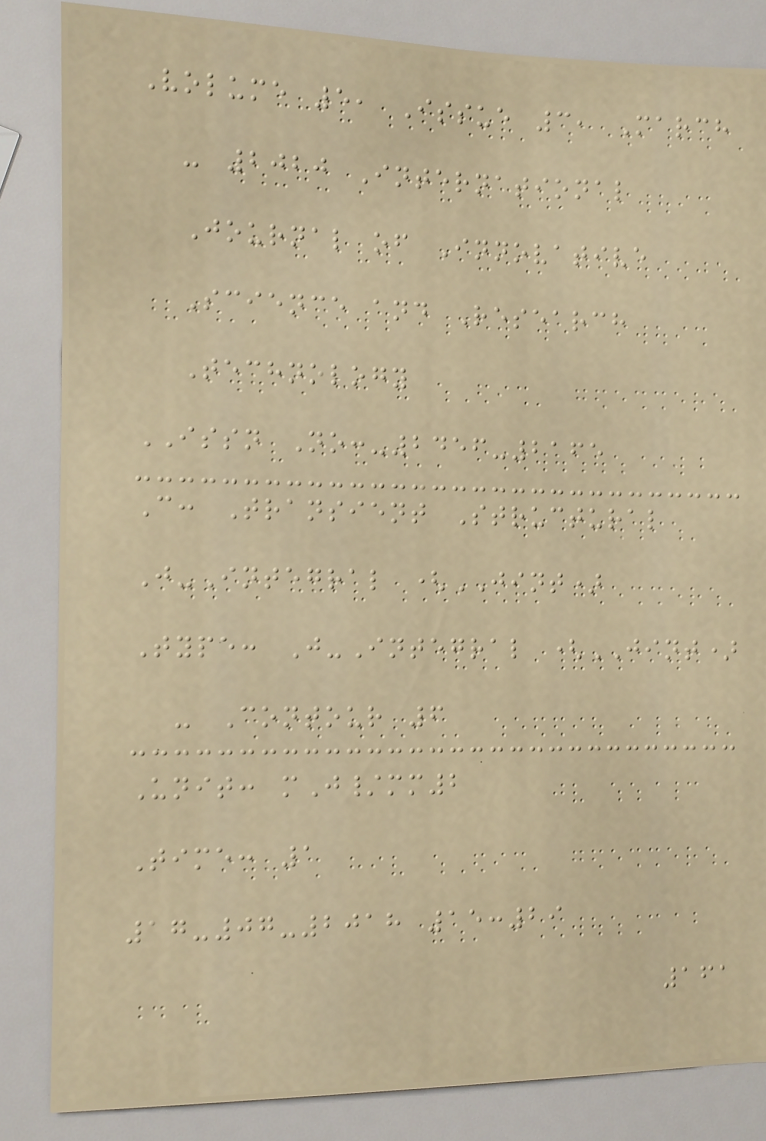Volume 5, Issue 3, March
- 2020 International
Journal of Innovative
Science and Research
Technology
ISSN No:-2456-2165
C: Transient Structural
J-Integral (JINT)
Type: J-Integral (JINT)
- Contour 6
Unit: mJ/mm2
Time: 1
17-07-2018 15:29
161
